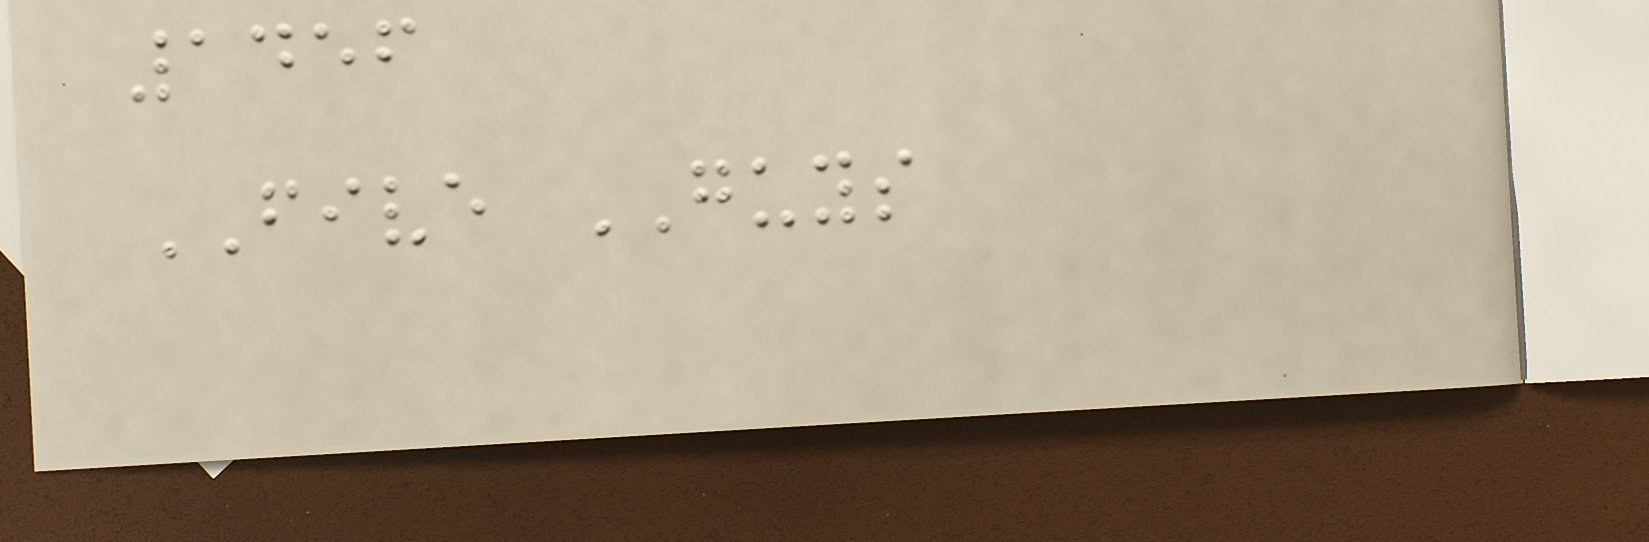1456
FIVE GUYS
